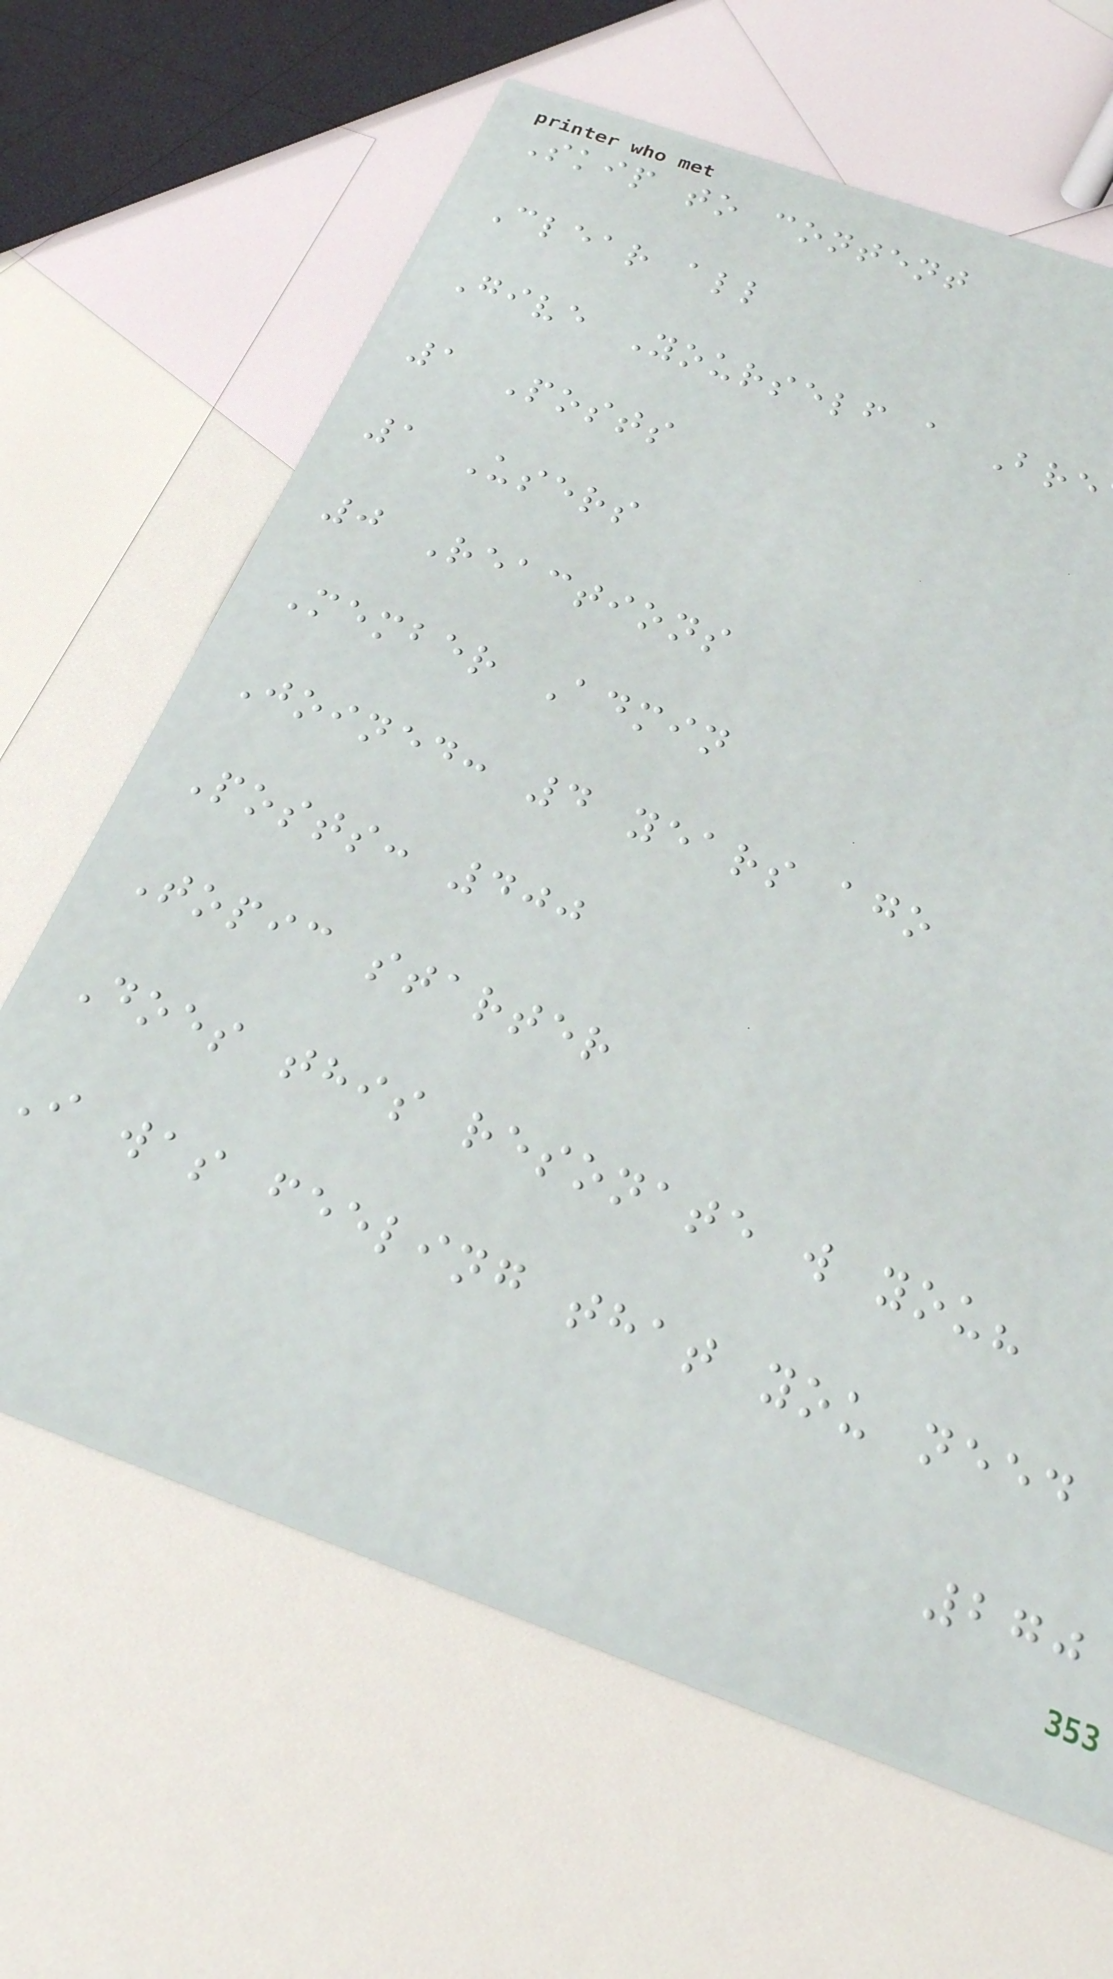Skip to content
Clear all
Give Yourself a Bre
1 Posts
1 Users
0 Reactions
Member Admin
Joined: 4 years ago
Posts: 400
Topic starter
Does this resonate w you?
I was feeling that you need
270
